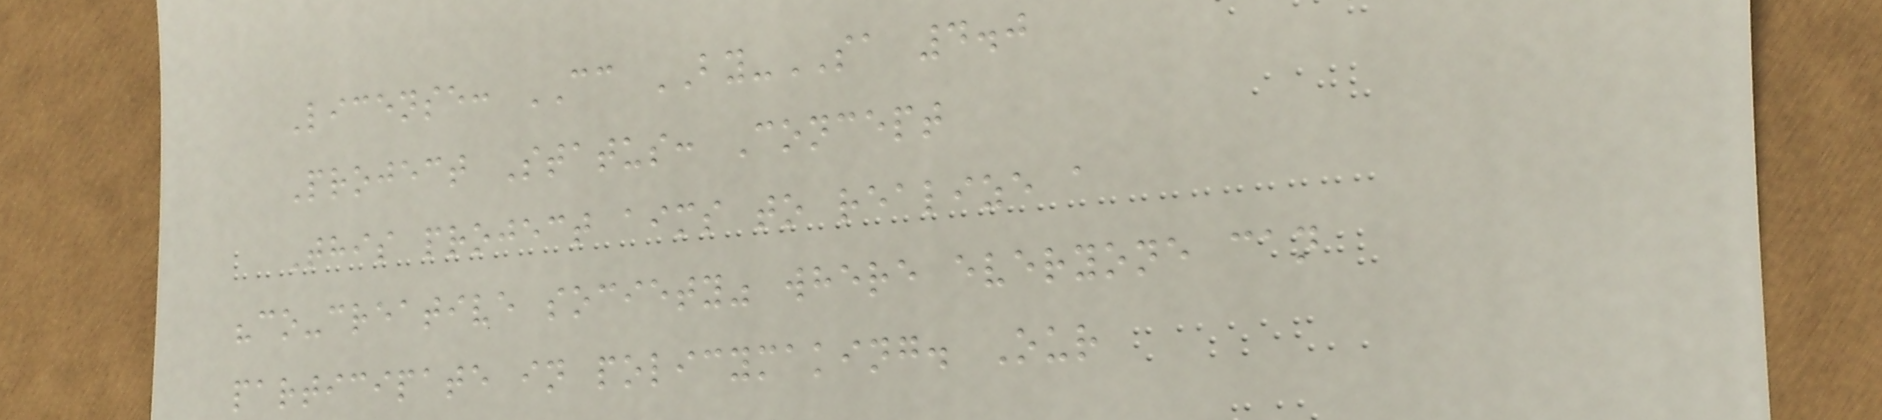License: CC BY-SA 4.0
Project Status: Concept
This project aims to realize a
"co-creative society" where everyone can
participate in policymaking. Our
